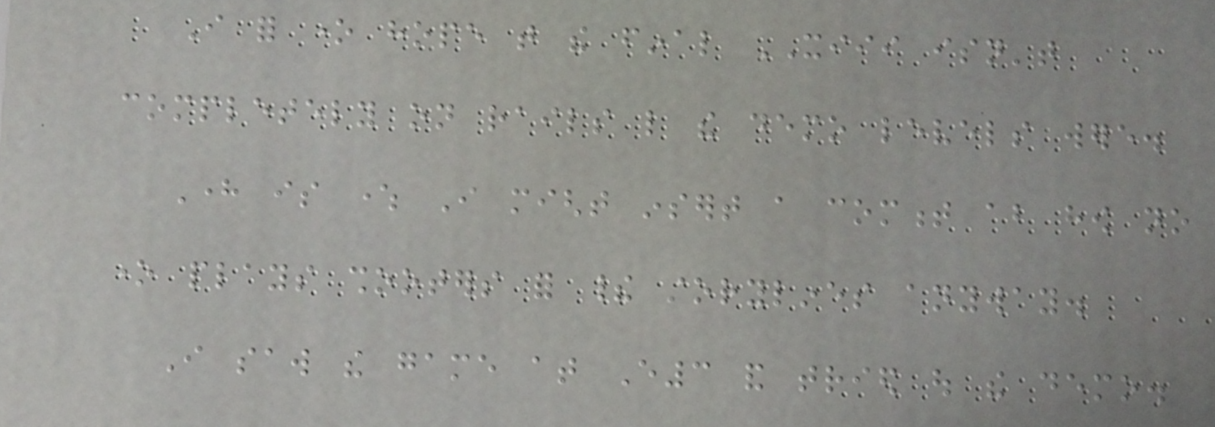I for one hope that the final XIII isn't
completely on rails like the demo levels were.
Here is where I might insert a comment about how no
one plays shooters for their storylines anyway.
I saw the game at E3 and tried out the demo.
